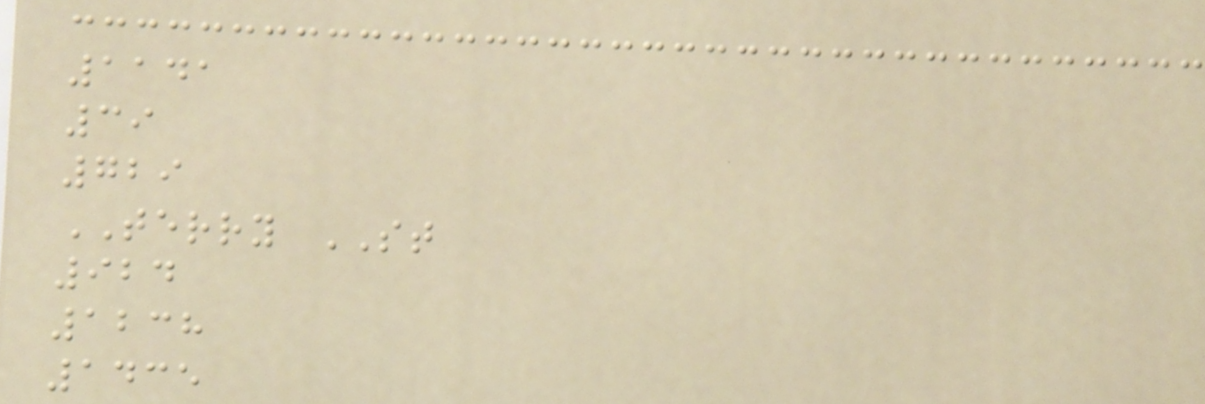1141
39
729
TERRY ST
924
1238
1435
